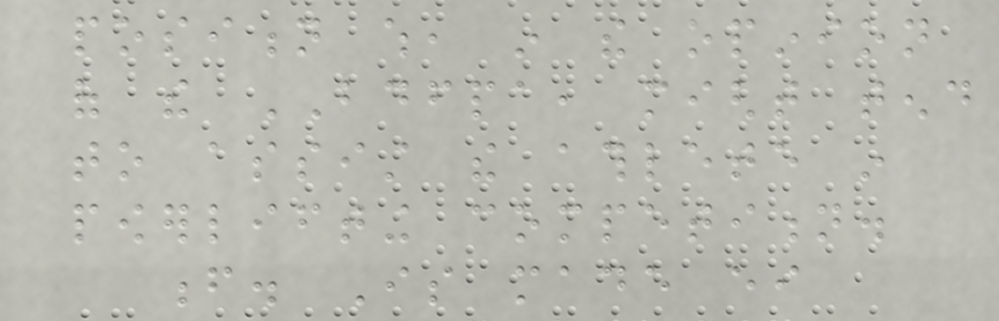position which, in the opinion
of the BDFPA, might tend
to assist the athlete in
powerlifting competition.
f. Is made either
